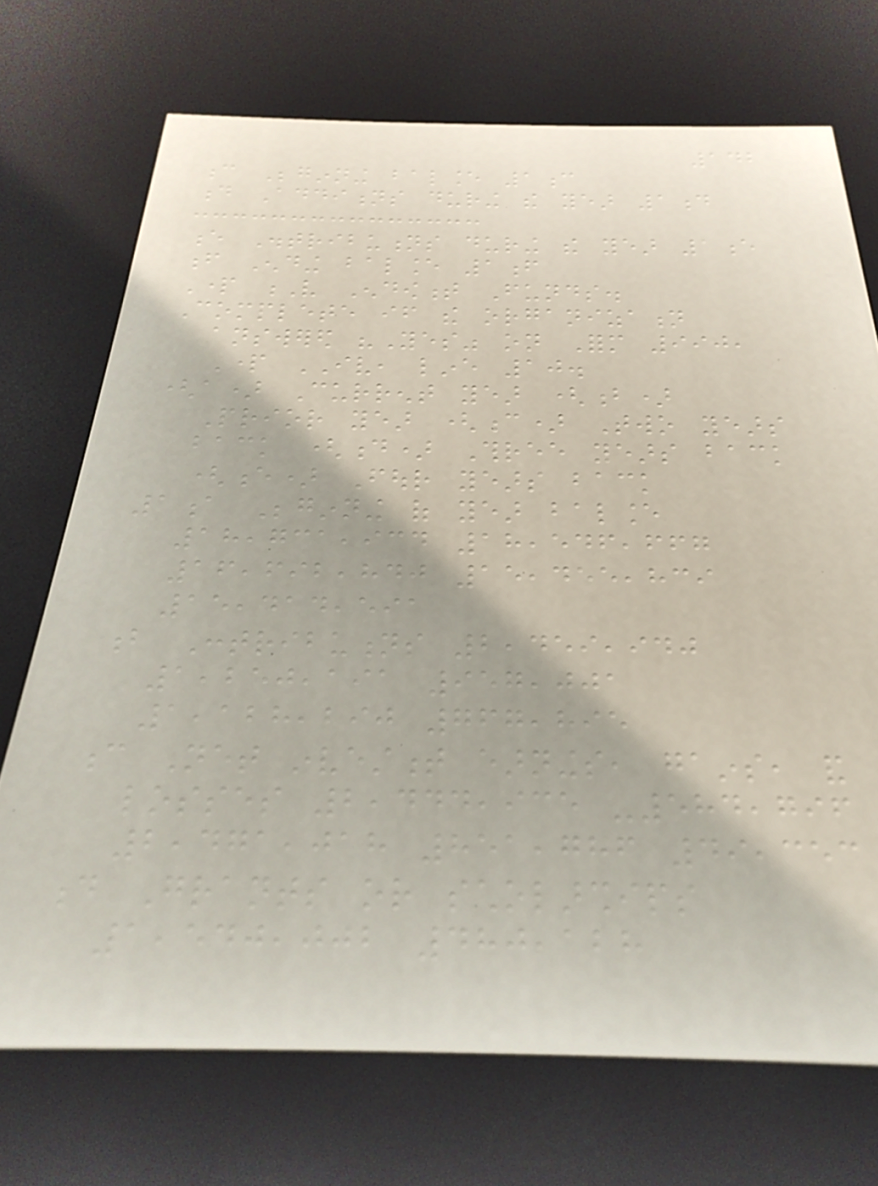142
c Beginning balance 1c
d Additions during the year 1d
e Distributions during the year 1e
f Ending balance 1f
Part V Endowment Funds.
Complete if the organization
answered "Yes" on Form 990,
Part IV, line 10.
(a) Current year (b)
Prior year (c) Two years
back (d) Three years back
(e) Four years back
1a Beginning of year balance
18,731,934 18,546,667
16,692,840 15,455,839
15,414,591
b Contributions 2,459,940
1,250,191 957,001
1,128,290 767,895
c Net investment earnings, gains, and
losses 2,444,935 -584,796
2,471,018 851,786 49,353
d Grants or scholarships
1,540,002 480,128
